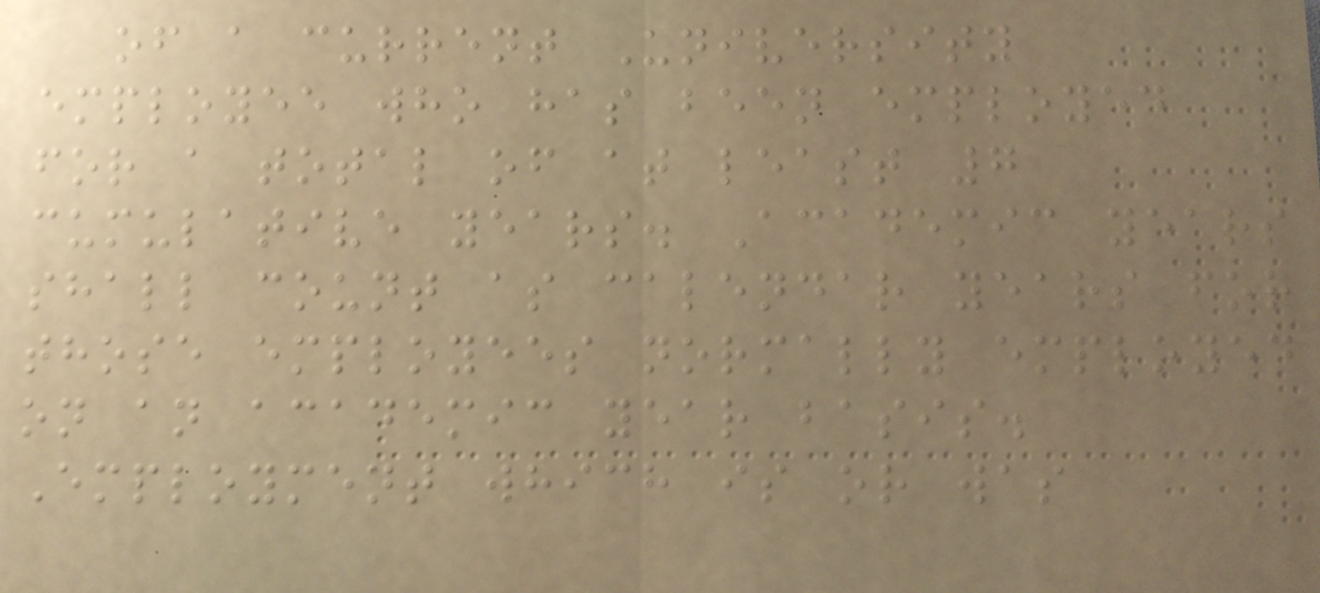of a current University
employee who has been employed
for a total of at least 7
cumulative years. Academic years
shall count as calendar years for
those employees normally employed
on an academic year basis.
Employment which is or was
